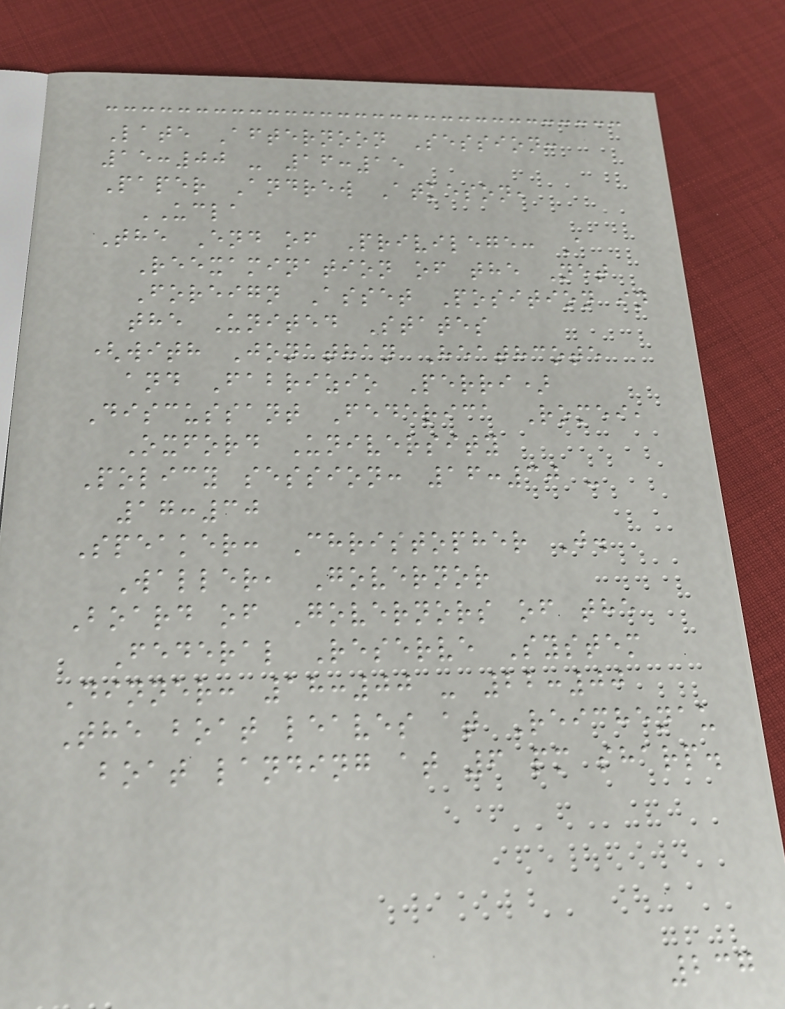Late Afternoon Session:
15:00 - 16:15
Paper Andrew Atkeson,
UCLA
The End of Privilege: A
Reexamination of the Net
Foreign Asset Position in
the United States
(with Jonathan Heathcote
and Fabrizio Perri)
Discussant Federica Romei,
Oxford University
Policy session: 16:30 -
17:30
Speaker: Christopher J.
Waller, Governor
Board of Governors of the
Federal Reserve System
Dinner: 18:00 - 22:00
The boat leaves at Reichenau
boat landing at 6 pm sharp.
237
